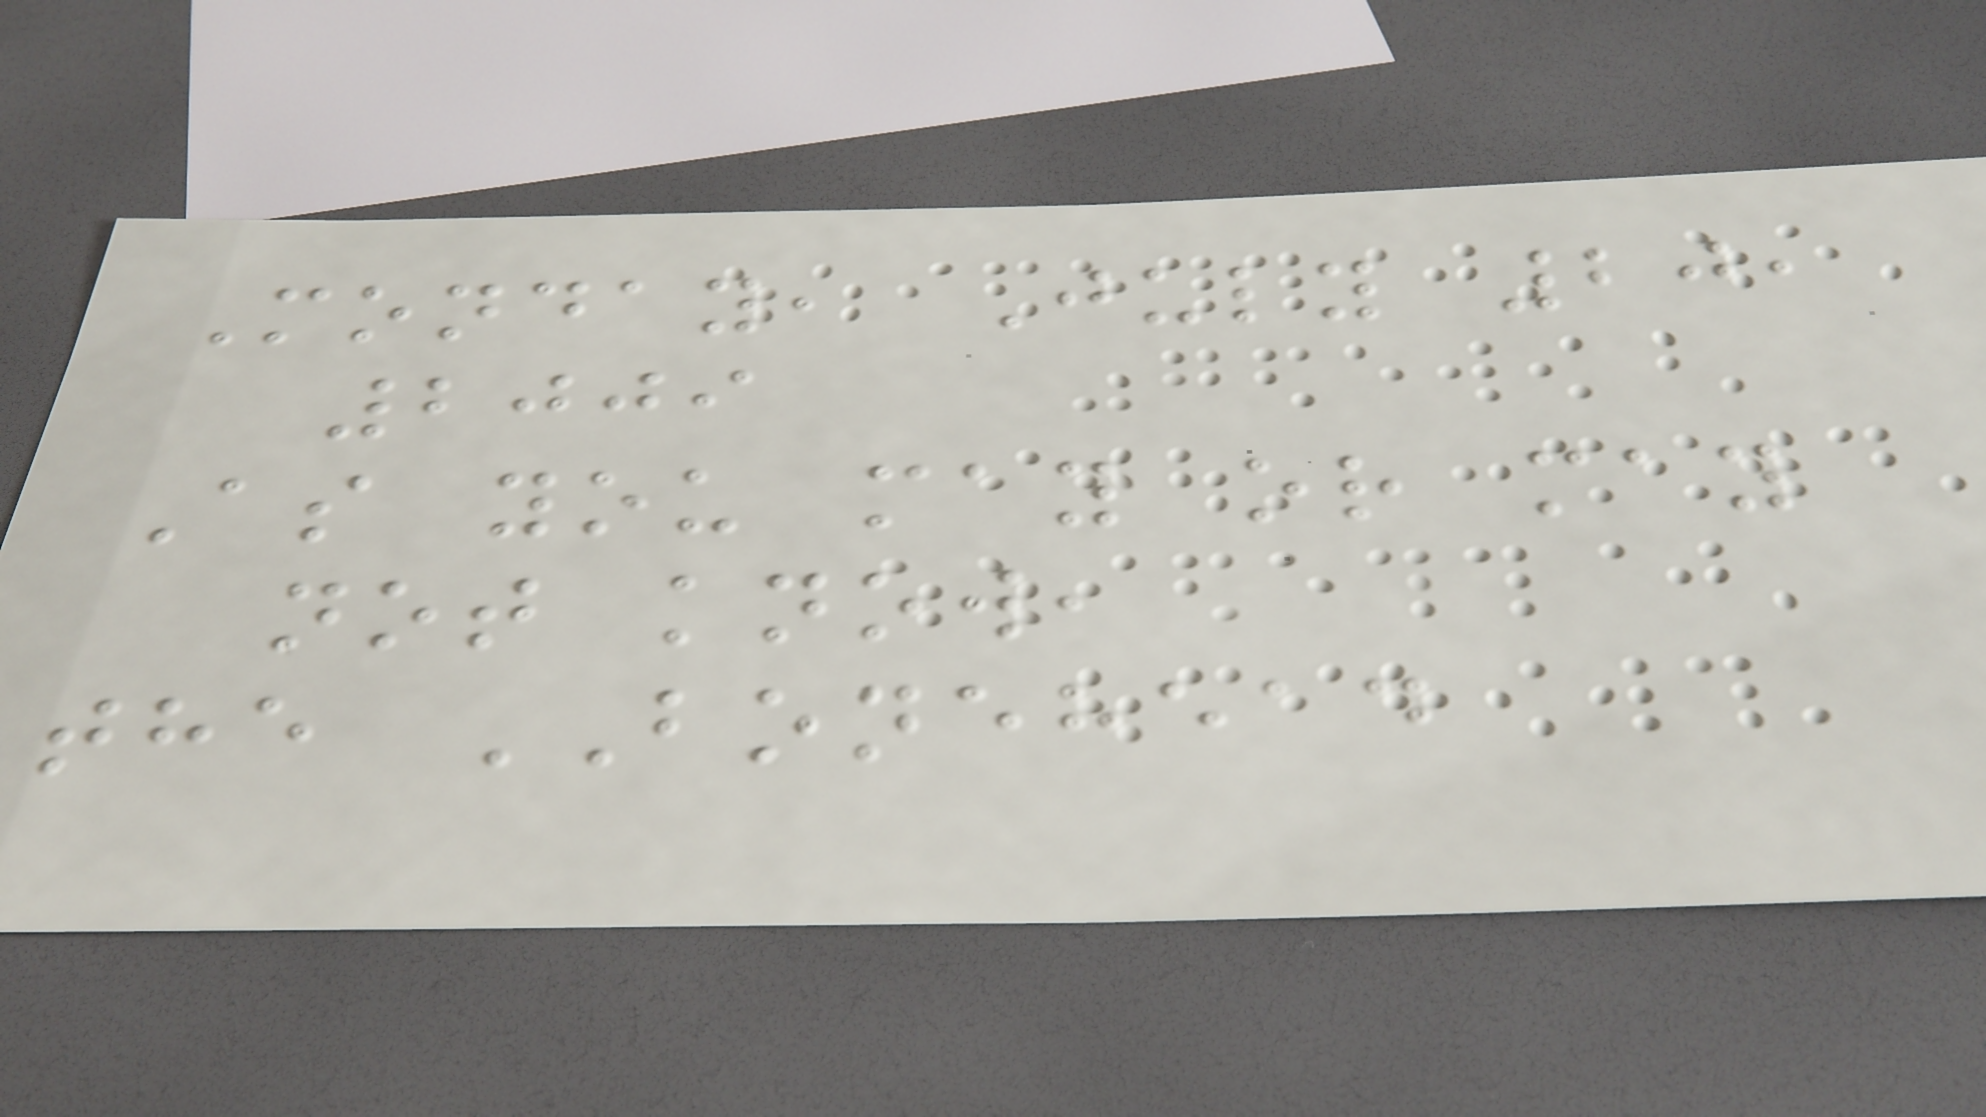Monday, July 20,
2009
As you may or may
not know,
the BONEHEAD
